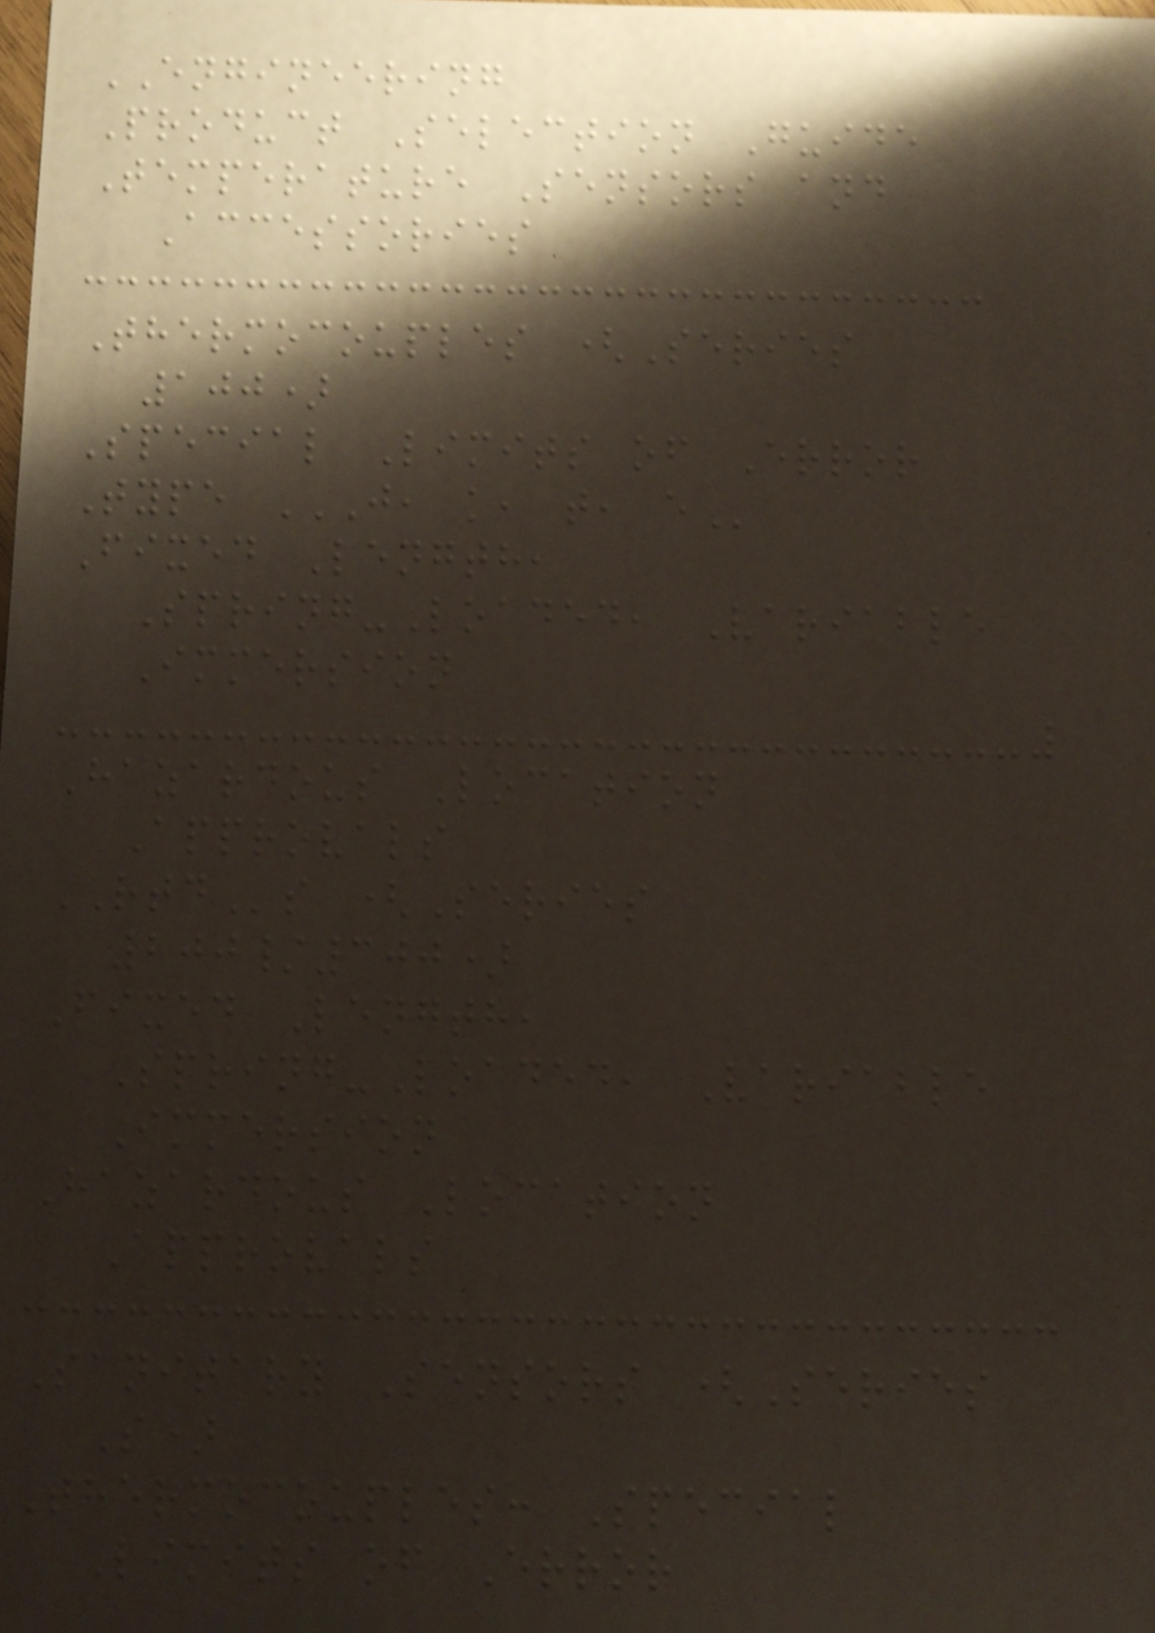ENGINEERING
Product Selection Guide
Temperature Sensors and
Accessories
Thermocouples (Series
100)
Special Limits of Error
Type J, K, T, E
Fixed Length,
Spring-Loaded, Variable
Immersion
Hazardous Location
Approvals
RTDs (Series
200/300)
Fixed Length,
Spring-Loaded, Variable
Immersion
Hazardous Location
Approvals
Sanitary Sensors (Series
S)
Thermocouples: Special
Limits of Error
